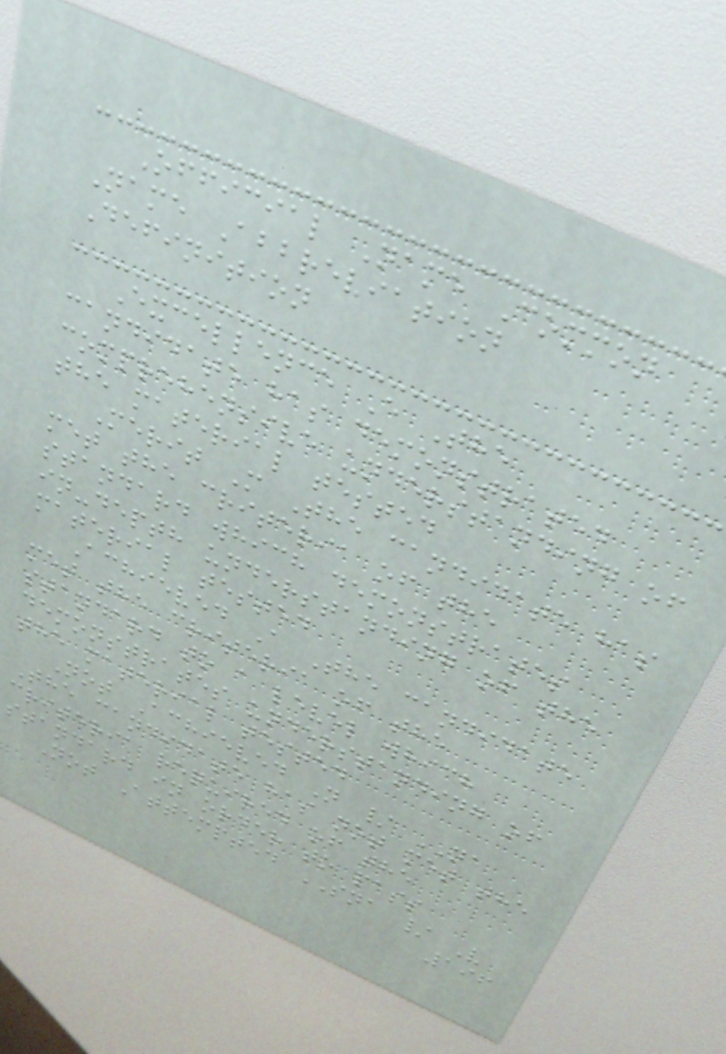Official Name Common
Name Abbreviation
Definition
Excellence E The
candidate has demonstrated
comprehensive understanding of
the material tested
Merit M The candidate has
met the criteria of the
standard which demonstrates
in-depth understanding of the
material tested
Achieved A The candidate
met the criteria of the
standard to a level which
demonstrates understanding of
the material tested
Not Achieved N / NA
The candidate has not met the
criteria required of the
standard in order to pass
Not Attempted SNA / V
196
